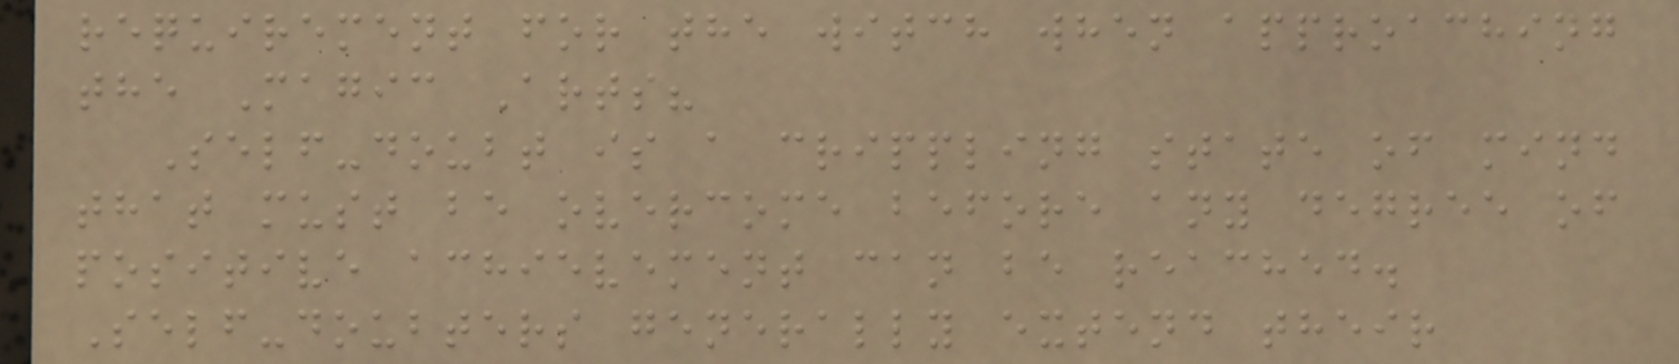requirement for the witch when approaching
the Magic Arts?
Self-doubt is a crippling state of mind
that must be overcome before any degree of
positive achievement can be reached.
Self-doubters generally extend their
